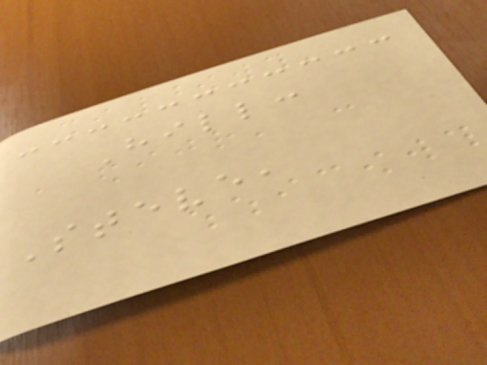Hill:
Steve,
